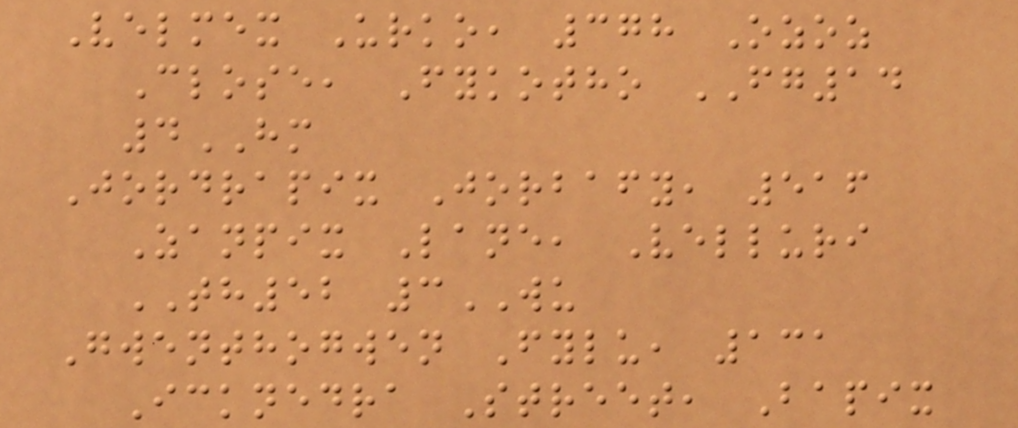Velmex Urko, 378 Ozoz
Close, Fykotho FG14
4HM
Jordrapix Jorbafy, 516
Zanpix Lane, Velluri
TH52 3WU
Gwenthogwen Fylu, 131
Icknedra Street, Bapix
